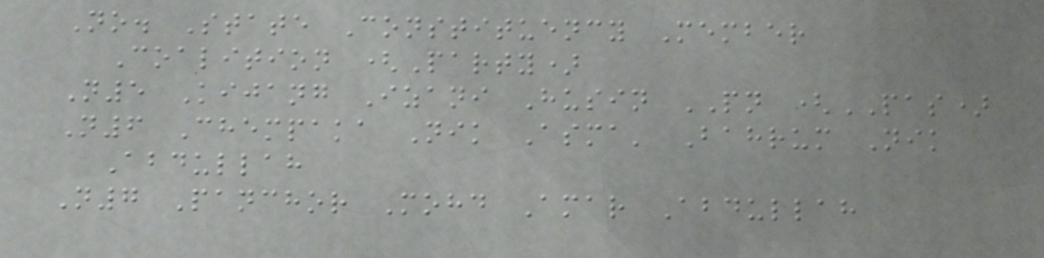No. State Constituency Member
Coalition (Party)
N5 Kijang Izani Husin PN (PAS)
N6 Chempaka Nik Asma' Bahrum Nik
Abdullah
N7 Panchor Mohd Amar Abdullah
